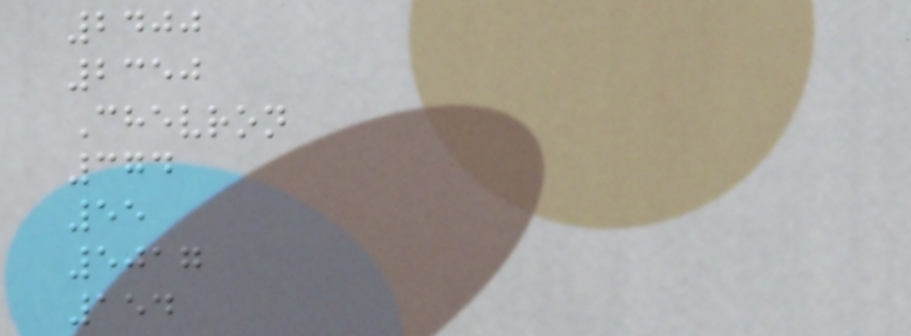2400
2350
Chevron
374
55
5017
154
